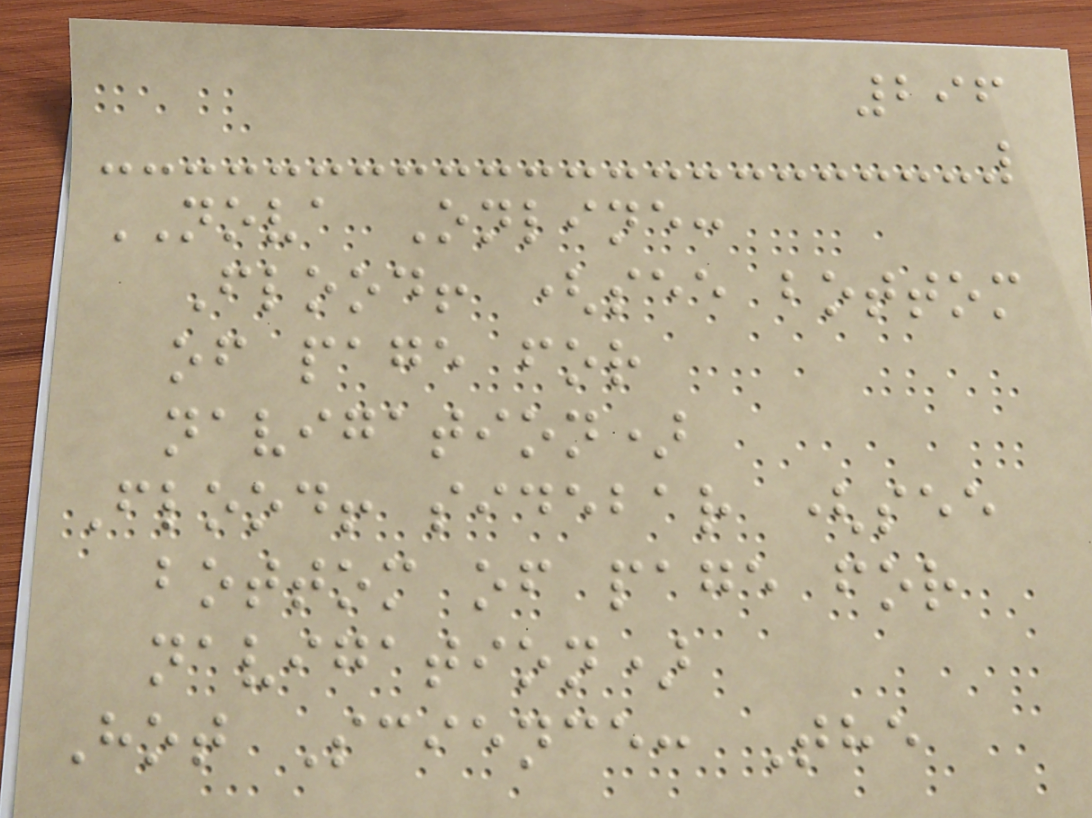296
NOVA Online:
Flood! (see bottom
of page for
navigation)
Flood! sidebar (see
bottom of page for
navigation)
Hot Science: The
